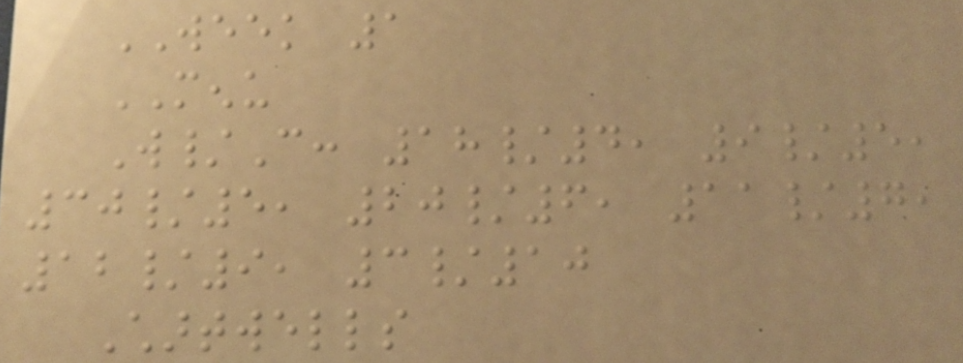WEEK 1
MENU
W/C: 18/4, 9/5,
30/5, 20/6, 11/7,
12/9, 3/10
Chartwells
